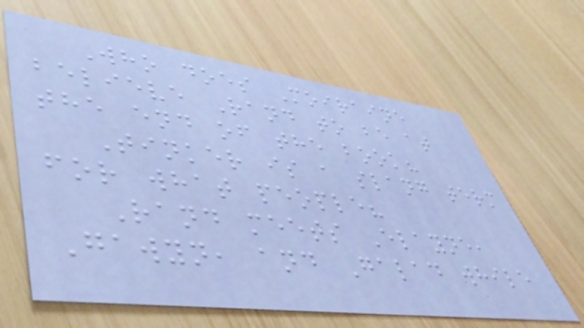Who does Moiraine
believe Rand to be at
the end of the book?
Tinker is a slang term
for what people?
Rand meets Elayne,
Gawyn, and Galad while
